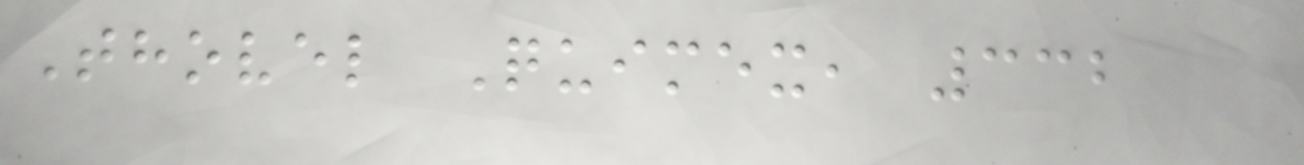Thovel Quimex, 332
